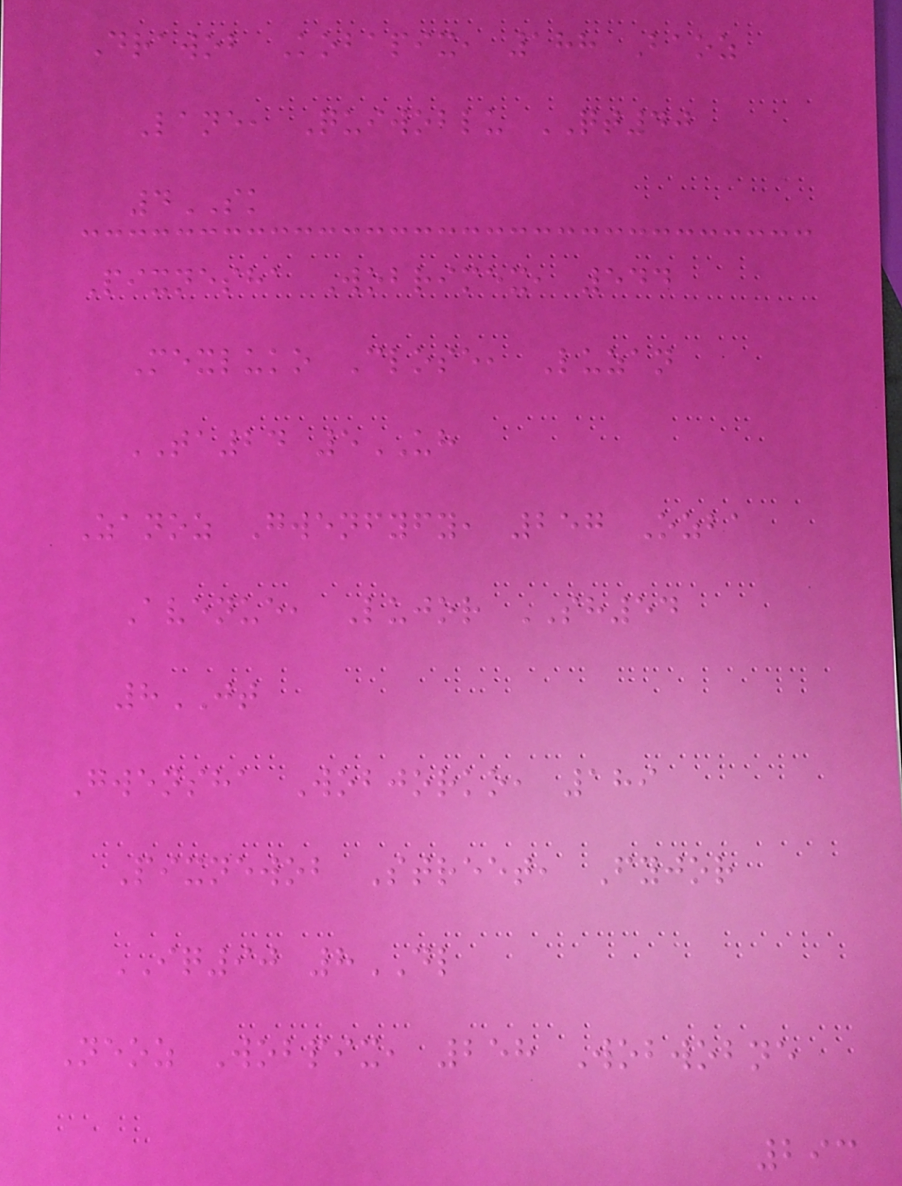Drawob Kobapix, 188 Baoz
Lane, Quiwoblu QT40
4SK
Pixnesha Wobrimex, 544
Mexluko Close, Luzan
TA24 5UH
Zanoz Gwenfyfy, 257 Ozba
Avenue, Lujor SH54
8JT
Gwensha Wobjorko, 189
Pixnewob Street, Fyjor
IQ90 8DL
Neoz Wobpix, 258 Wobwobne
293
